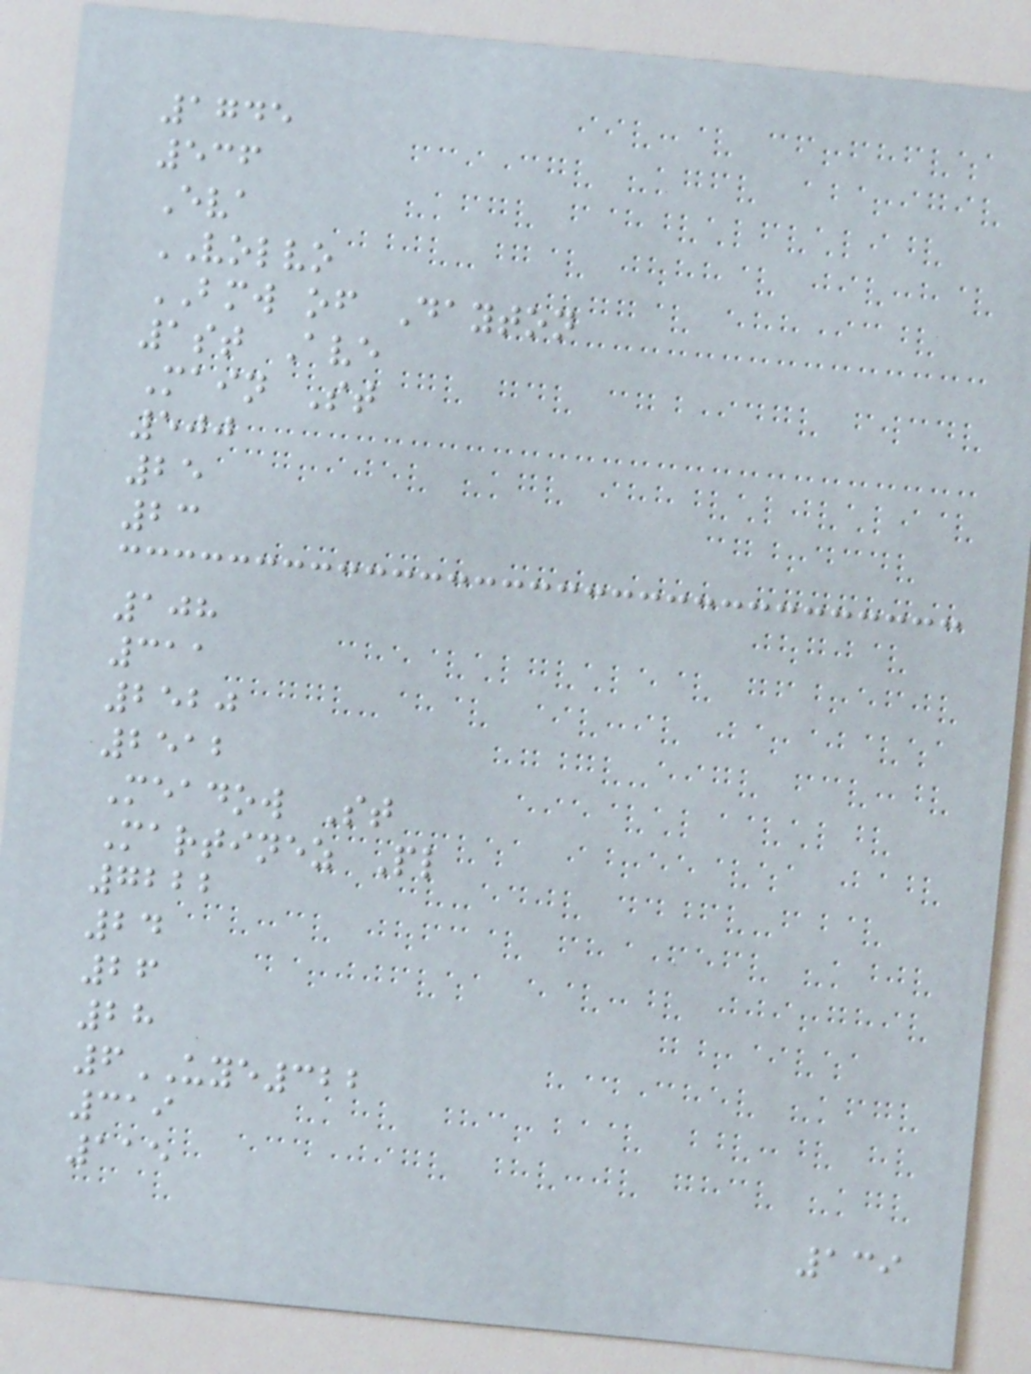1745
536
Eva
VOLVO
BMW of Dayton
1st Ave
Main St
500
25
23
108
311
2520
2512
Meadow St
Martinez Pl
7222
24
26
28
6UYE322
319
115
139
